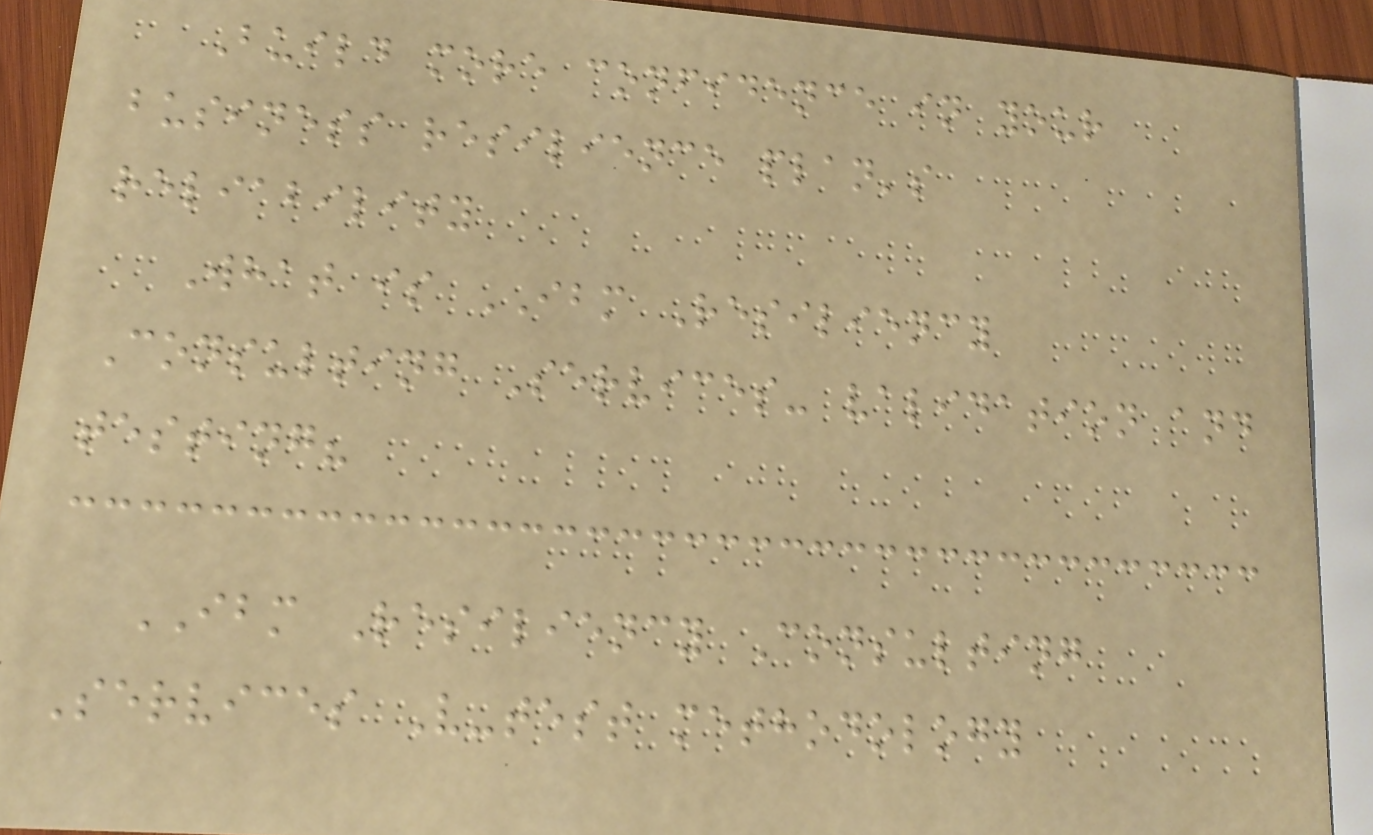Build more confidence in your
business resilience plan's
reliability
What is IBM Resiliency
Consulting Services- validation and
testing?
IBM Resiliency Consulting
Services V-test methodology
